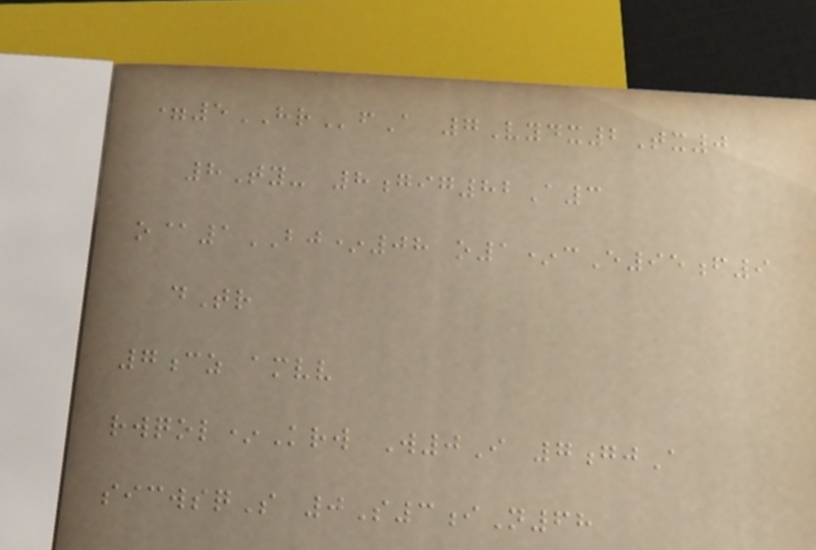=5HRfA 7Vydx2Tx0
8Ty- 8gig82A3
o@1BJ*08 o1*cE95f9
dTr
7cz amvv
rwqol*Krw W0I 7gjA
sicwsqS 0S3iN68
